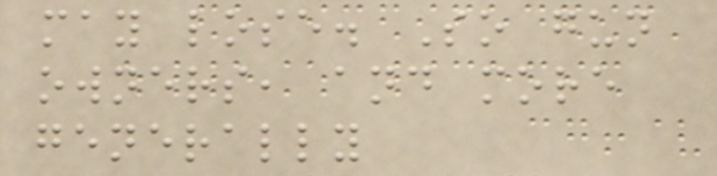may lose. So gun
owners, and more
generally
